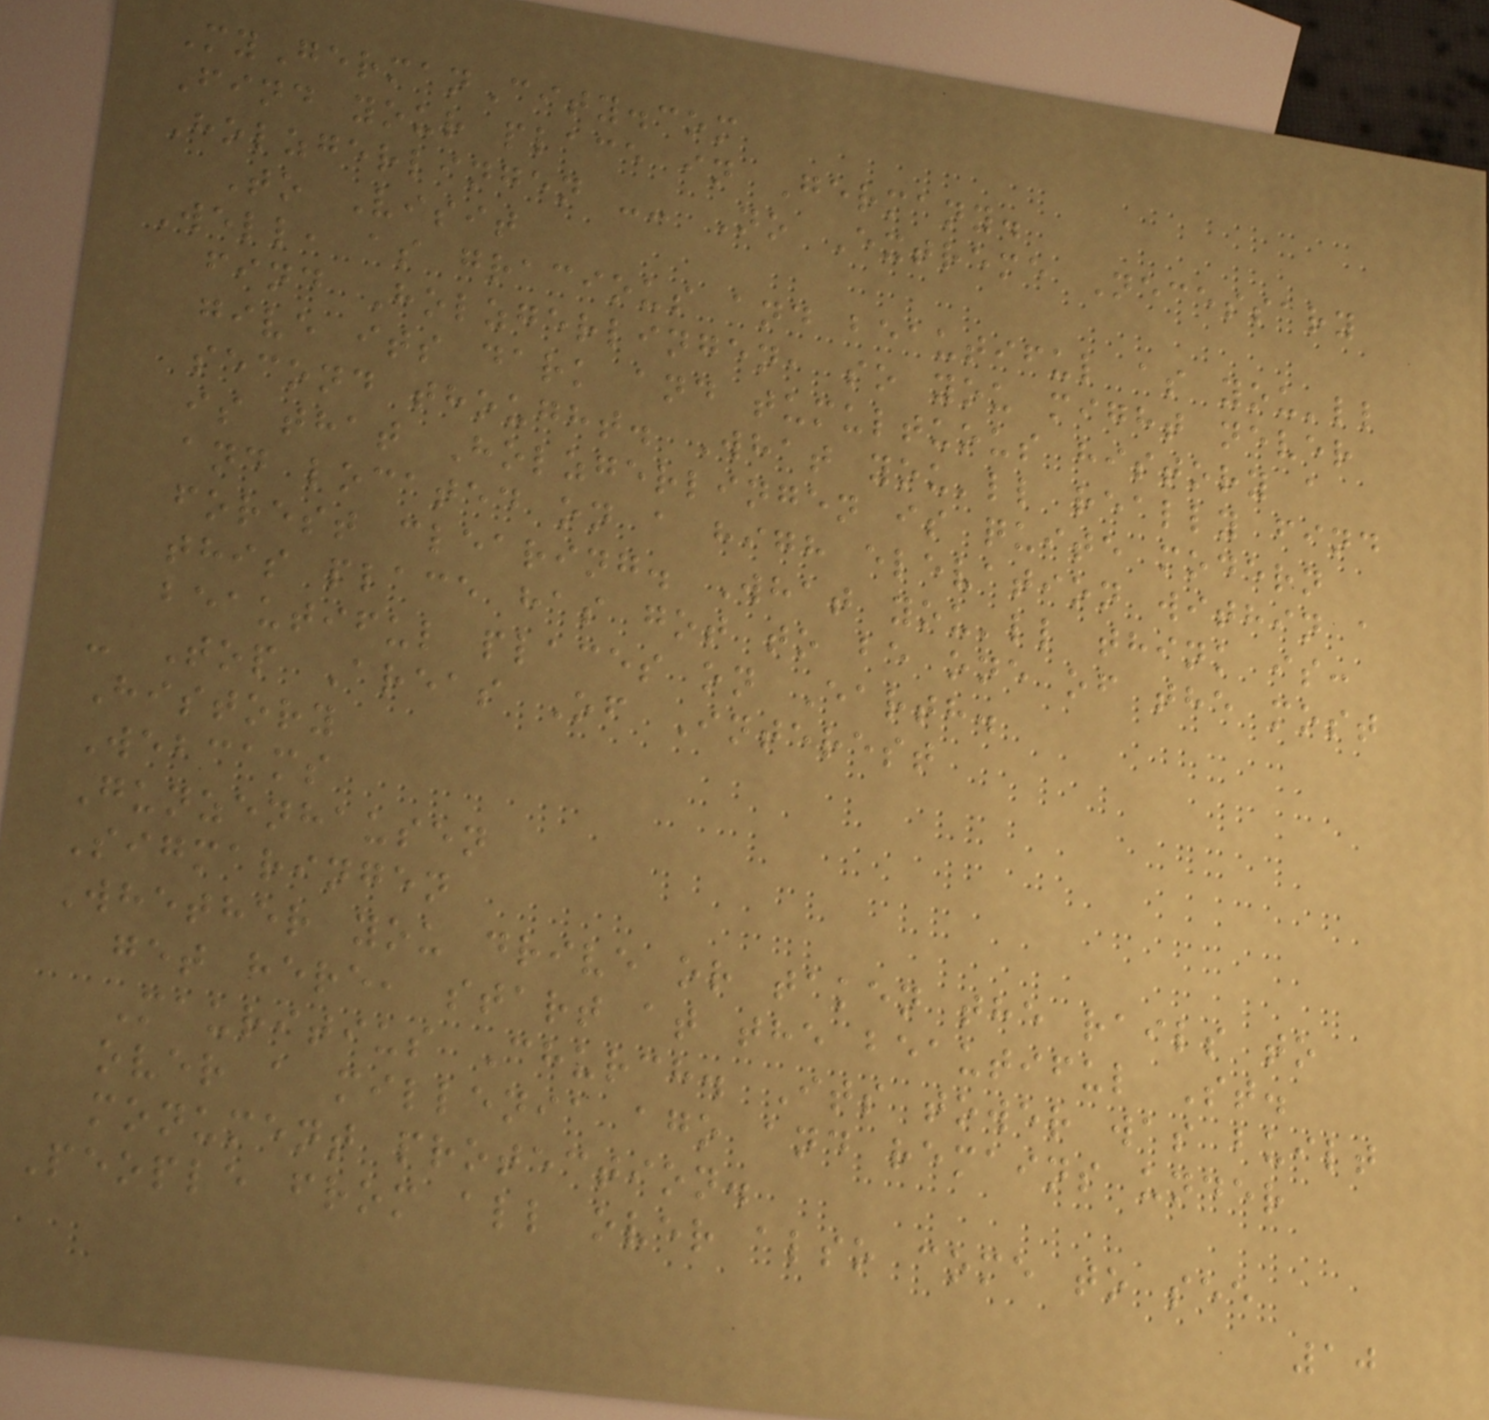MyGermanCity.com
Find your place in Germany.
Holzgerlingen -- No Extreme Necessary
To Visit
Well, as gracious and beautiful as you'll
find Holzgerlingen, so you might never
give its dark and tumultuous history a
second thought. What you'll really find
is that Holzgerlingen is quite modern
and located on a high elevation within a
forest clearing. What you'll think is:
this place has got to be one of the most
beautiful places on Earth.
- Top Areas Of Interest
History
Webcams
Gunzenhausen
Sigmaringen
Whether you drive or taken the rails to
get here, start at the beautiful St.
Mauritius Church. Its tower was built
over a millenia ago and remains under
monument protection.
People from all over also come to see
10
